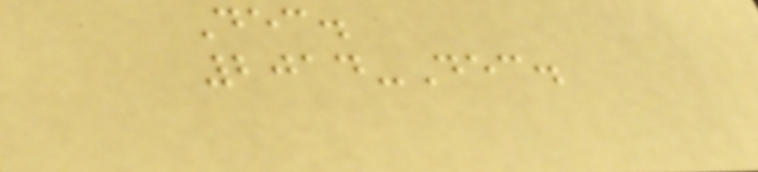Dec.
2014-Dec.
